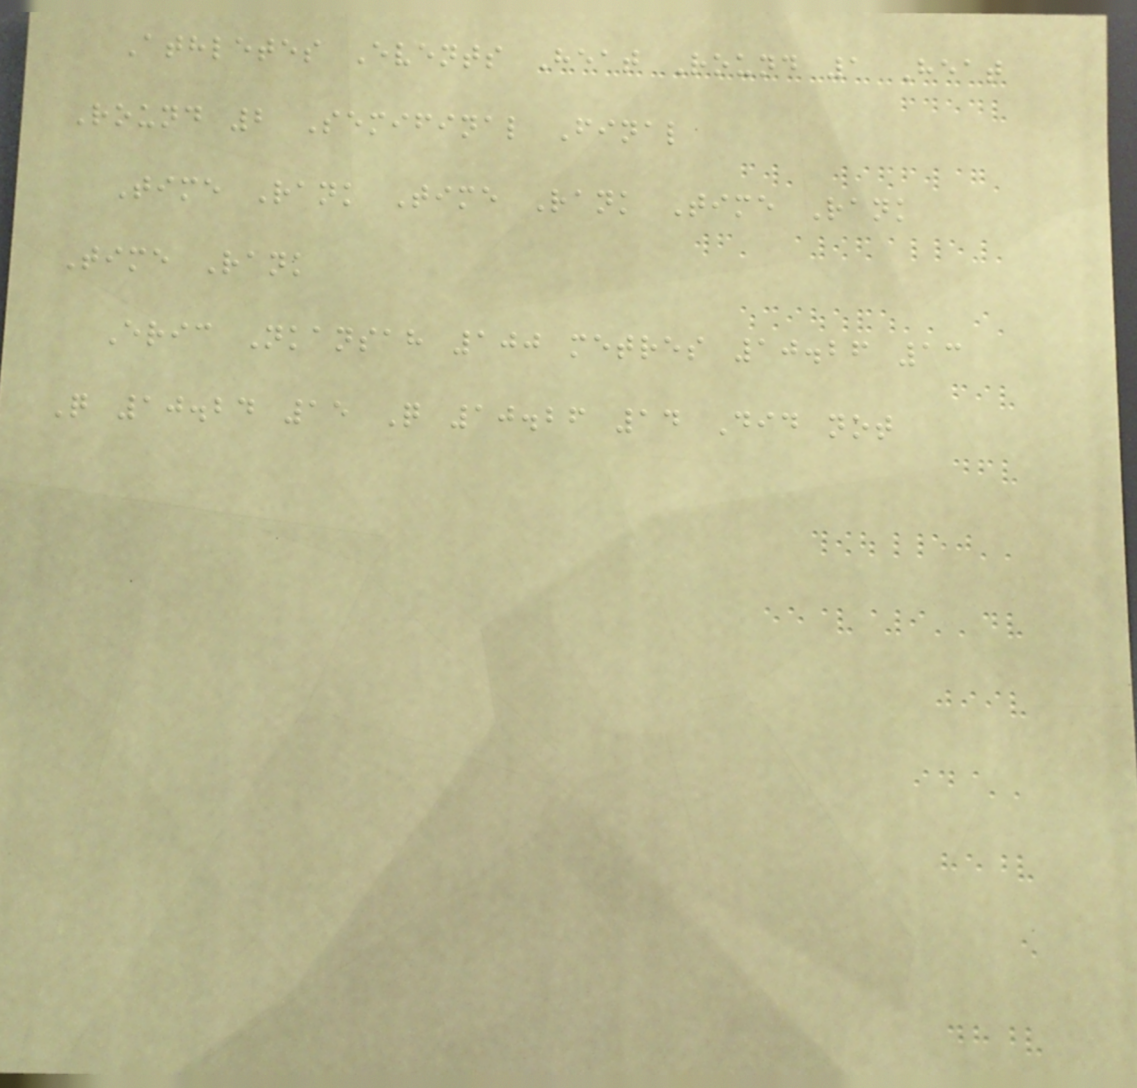Athletes Events Heat Round 1 Heat
Round 2 Semifinal Final
Time Rank Time Rank Time Rank
Time Rank
Eric Nkansah 100 metres 10.26 13
Q 10.24 15 Q 10.26 14 Did not
